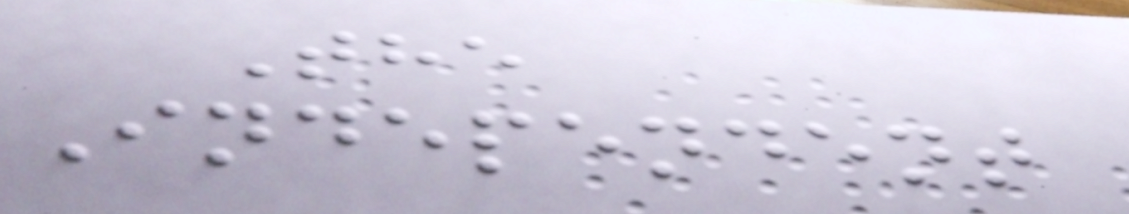The
Independent
